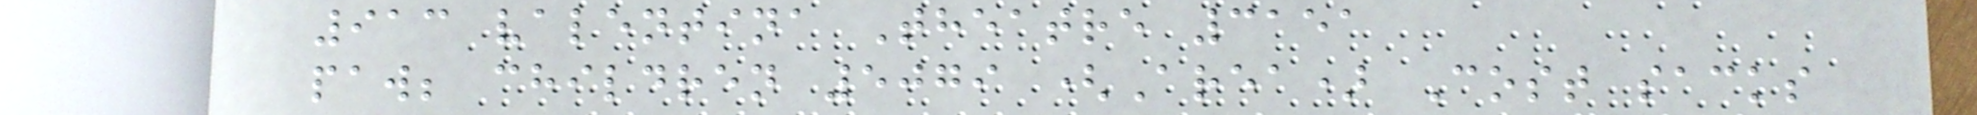913 valentina Theatre 3151
paw; children 5079 (Area) Cost sacks
